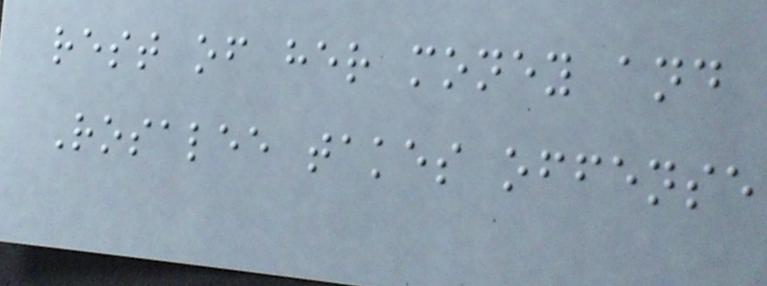rest of her money and
Rosalee takes offense
